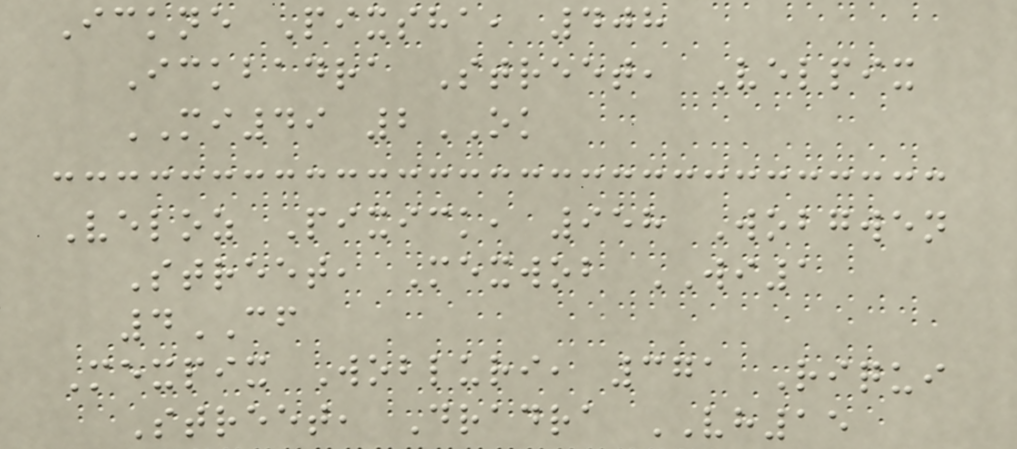Ickne Pixsha, 408
Ickbadra Street, Velpix
MI49 2OK
Veloz Pixick, 958 Wobgwen
Street, Mexwob WI1
4CF
Mexpix Wobluri, 371 Riqui
Street, Dradra VH15
